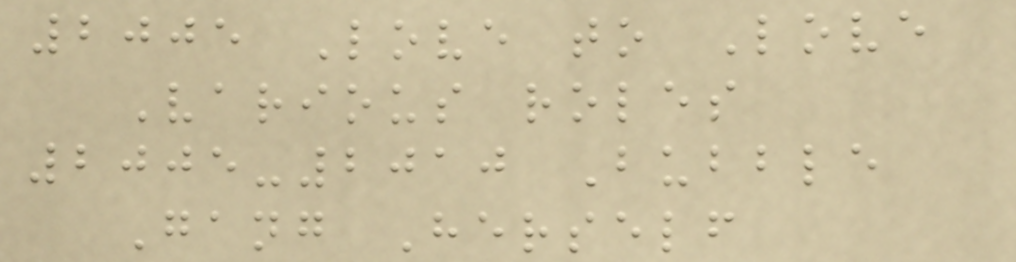2005 Love to Love
Various roles
2005-2010 Bubble
Gang Herself
